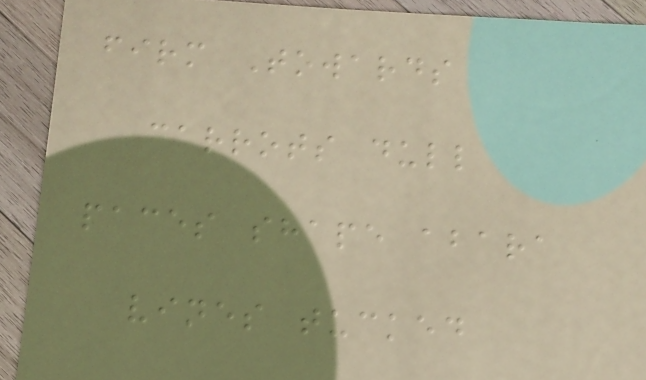firm Towards
carrots dull
paces shape abara
vines tucked
